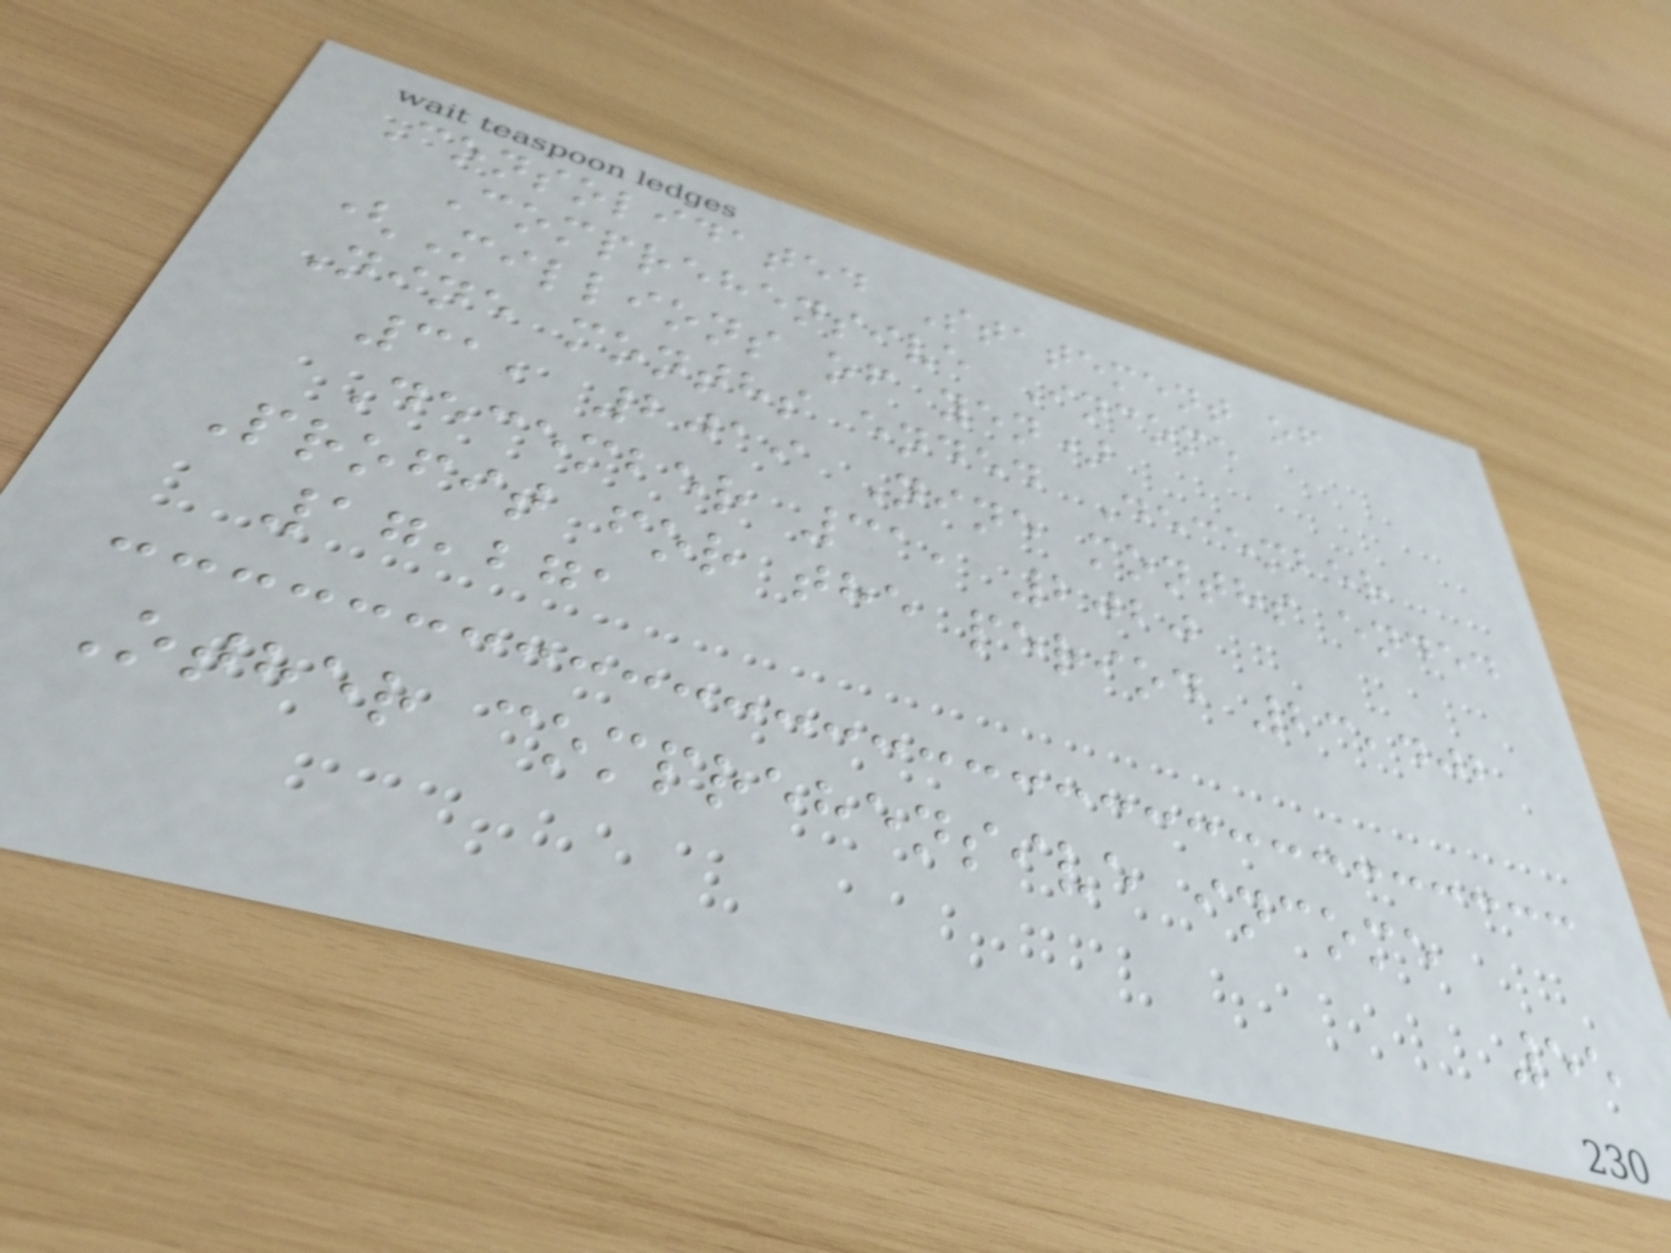Consolidated Statement of
Comprehensive Income
(Millions of yen)
Nine months ended December
31, 2019 Nine months ended
December 31, 2020
Profit for the period 23,402
17,271
Other comprehensive income
55
